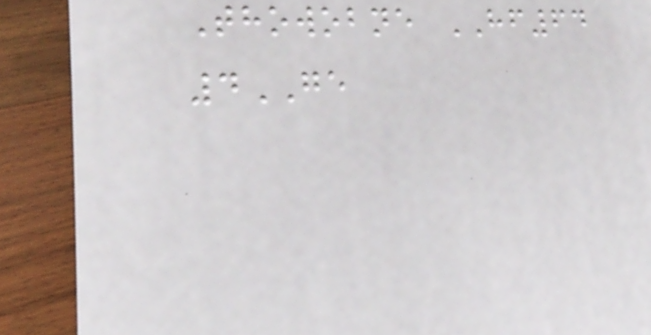Thowobne HF64
4GE
